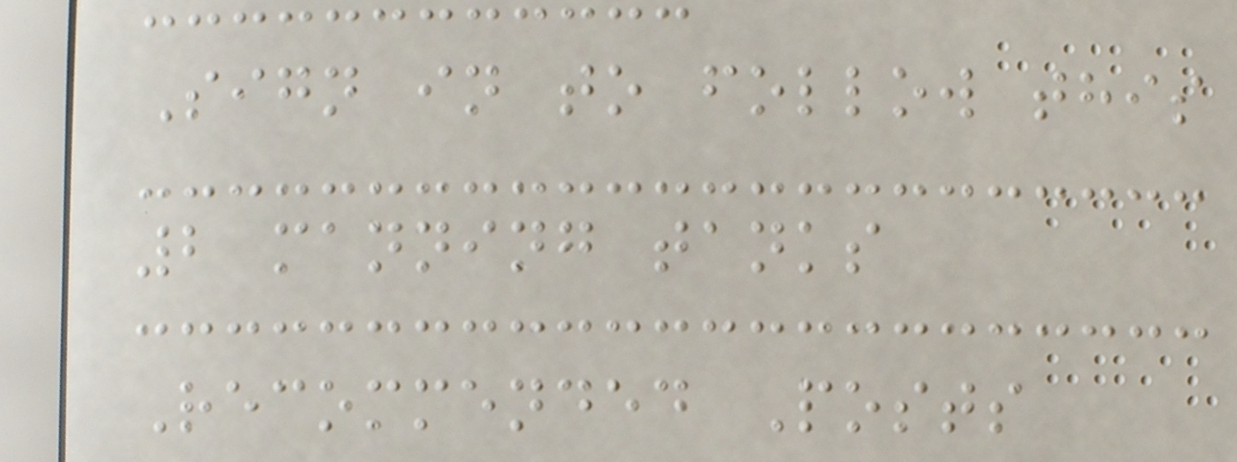Sign in to follow this
2 manning tanks
Recommended Posts
